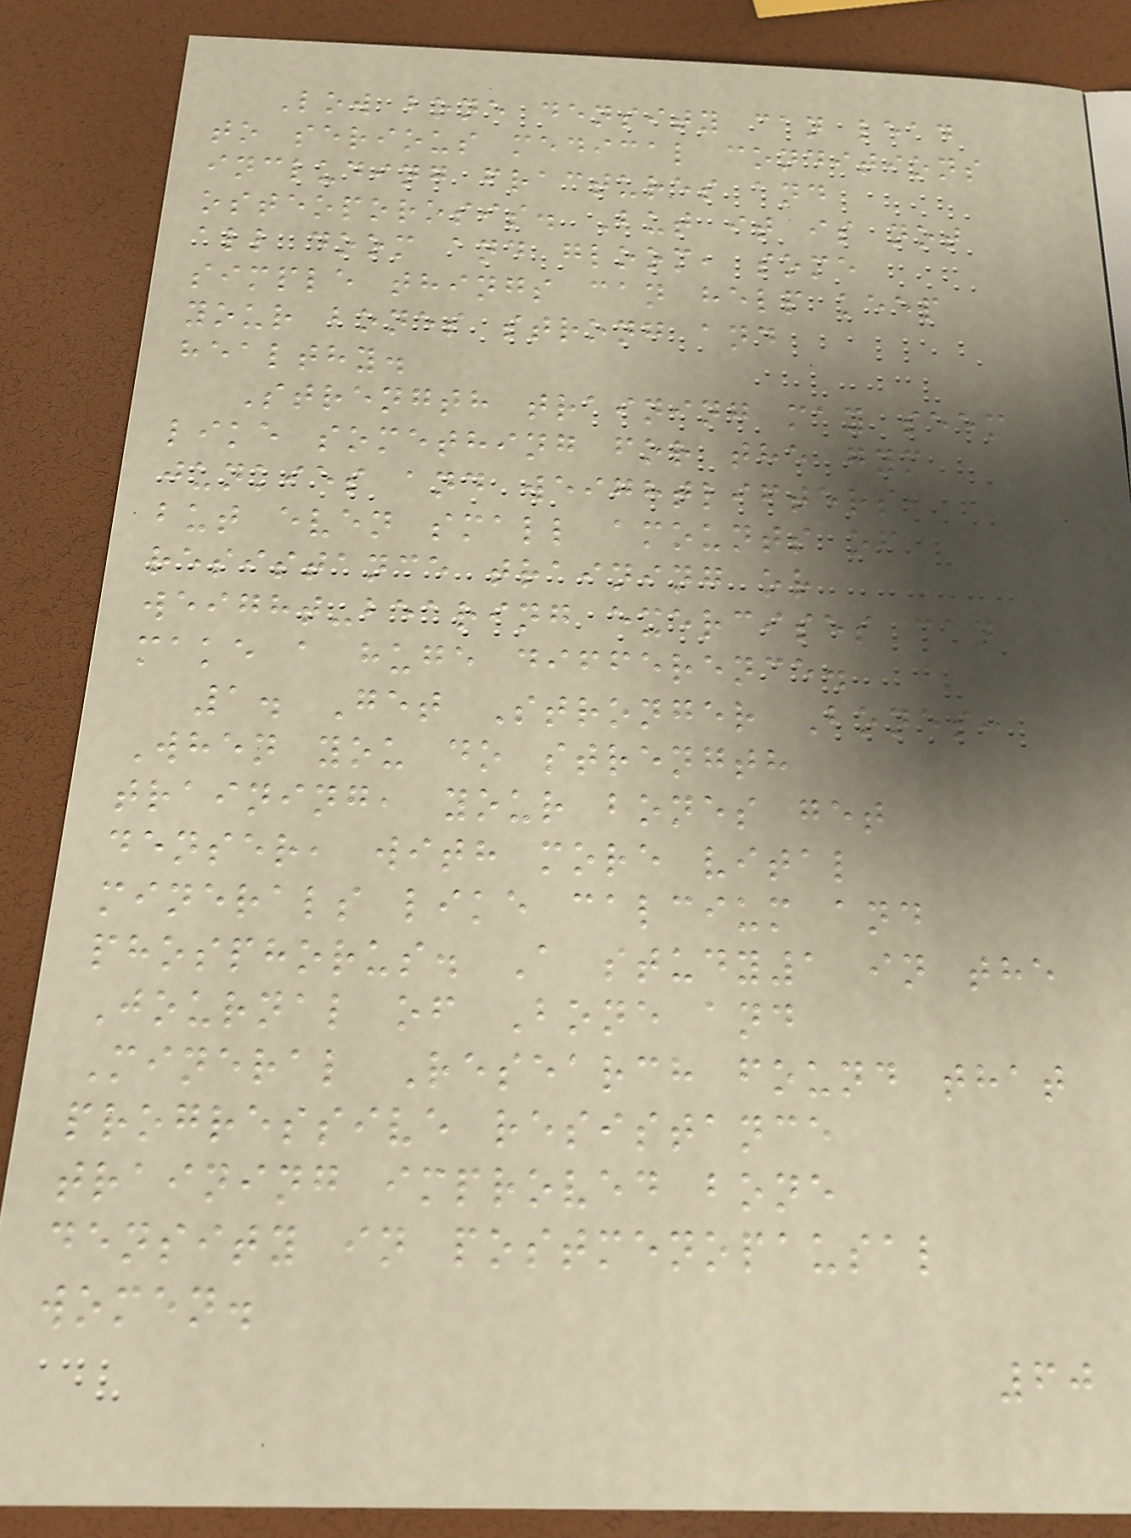Low bone density can lead
to serious medical conditions
including fractures and
osteoporosis. But it is not
all doom and gloom, some
simple things can help keep
your bones strong and
healthy.
Strength training may seem
like something for the gym
junkies and weightlifters,
but even small amounts of
resistance training or
weight-bearing exercises can
make a huge difference.
1. Get Stronger Bones:
When you do strength
training, your bones get
denser, with more vital
minerals like calcium and
phosphorus. A study1 in the
Journal of Bone and
Mineral Research found that
progressive resistance
training improved bone
density in postmenopausal
women.
60
